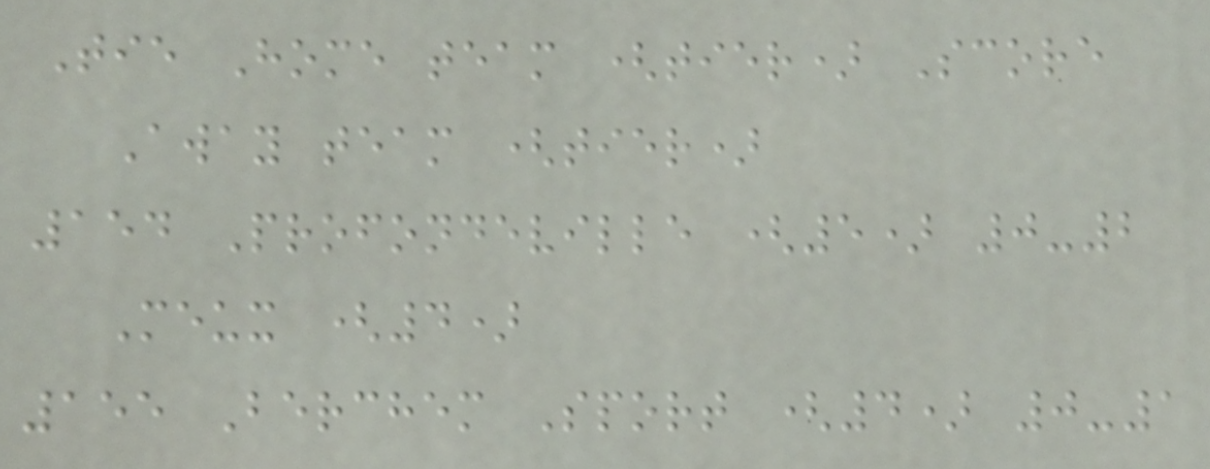Tie Home team (tier) Score
Away team (tier)
154 Profondeville (5) 0-2
Meux (4)
155 Berchem Sport (4) 0-1
